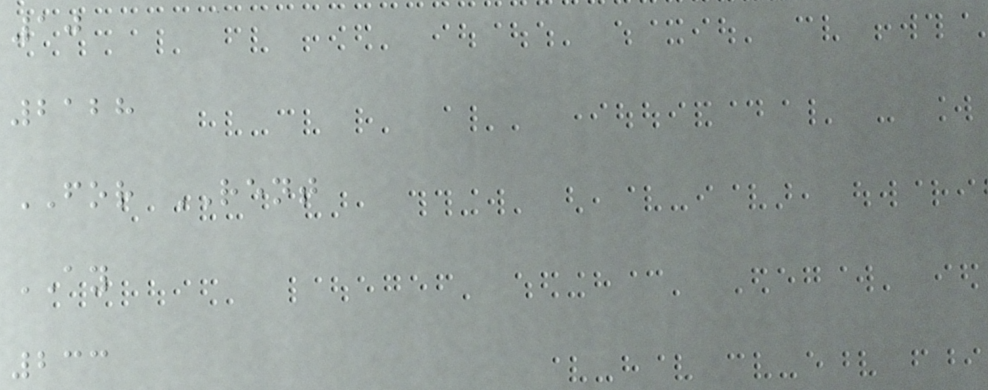10
2128
FOR RENT
AY
233
